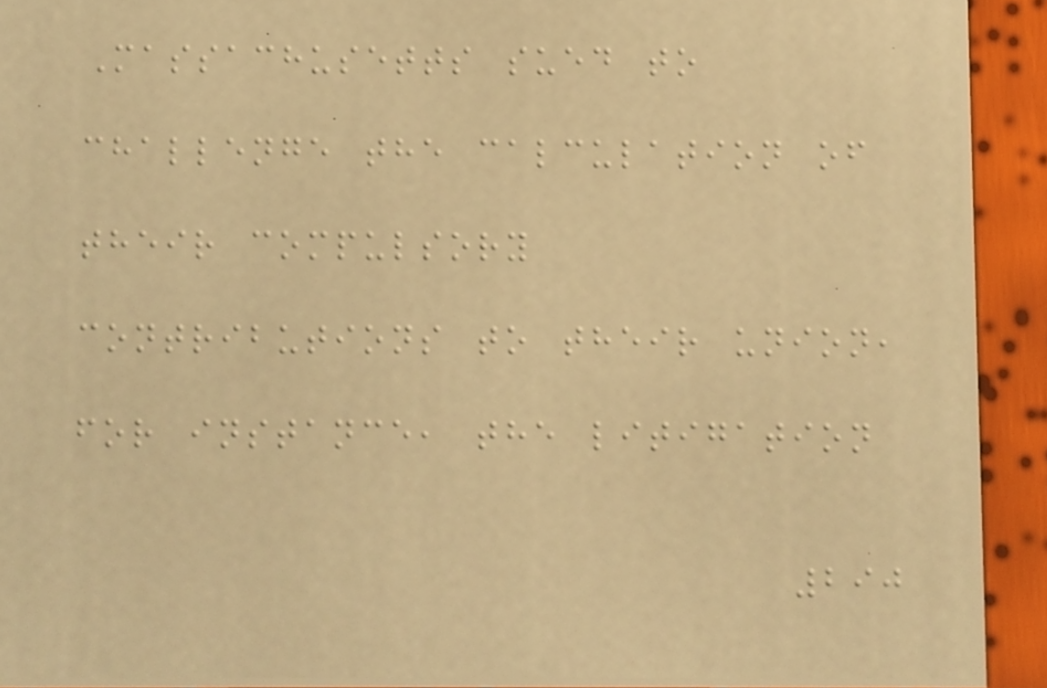Massachusetts sued to
challenge the calculation of
their compulsory
contributions to their union,
for instance, the litigation
290
